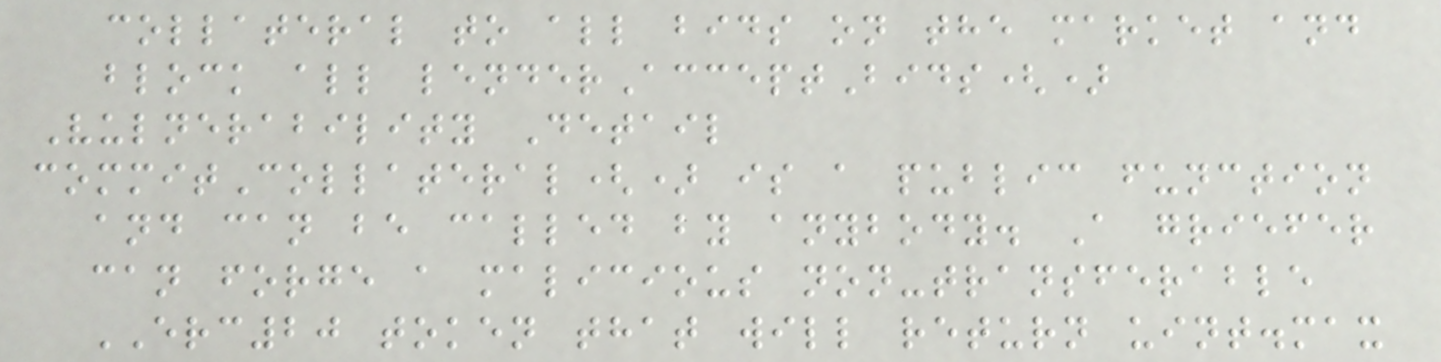collateral to all bids on the market and
block all lenderAcceptBids()
Vulnerability Detail
commitCollateral() is a public function
and can be called by anybody. A griefer
can forge a malicious non-transferable
ERC20 token that will return uint.max
